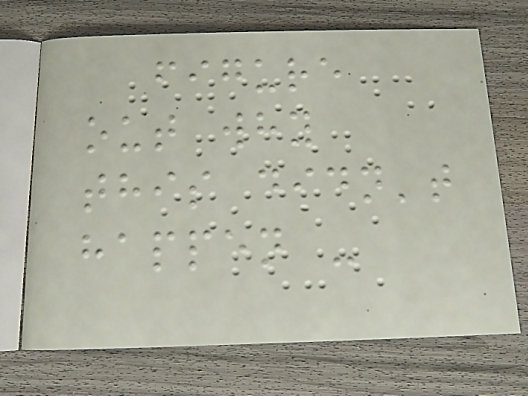figure
out why
this didn't
happen -
